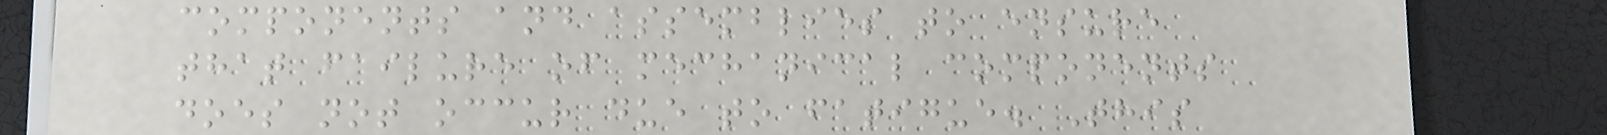components and assemblies to ensure
that failure of mechanical components
does not occur due to fatigue. This
